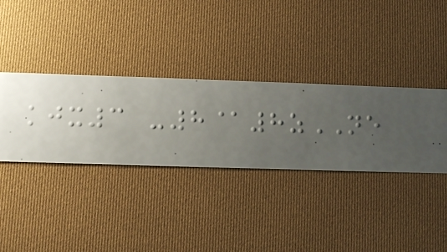kjx3 -8@8zNE
